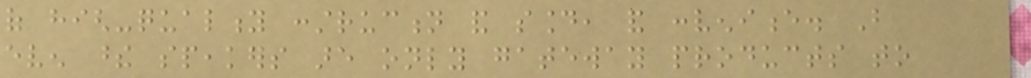of high-quality construction and sound, and convenience. But
even these speakers are only gateway products to
